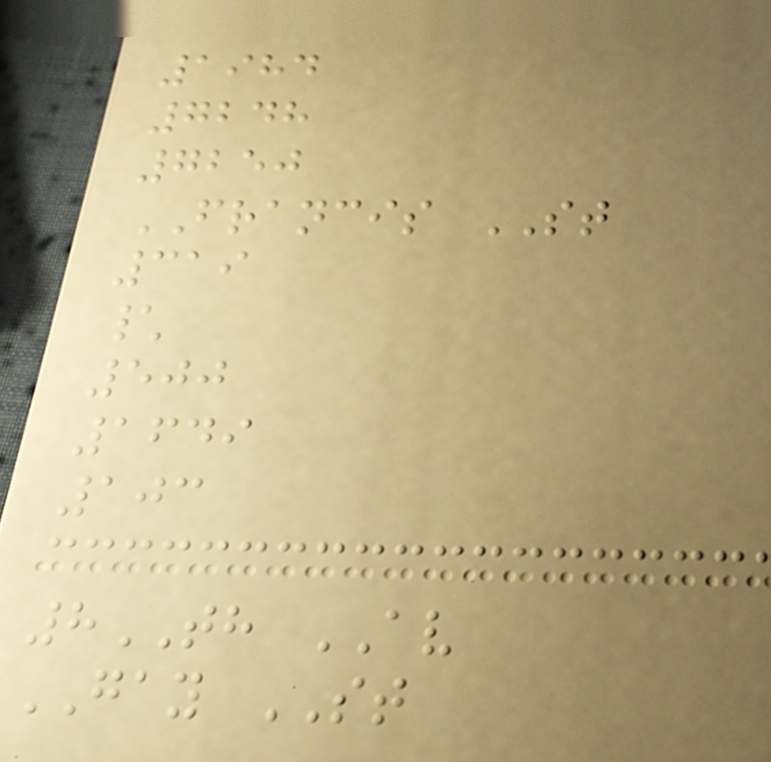1984
7248
7250
FRANCIS ST
319
\
500
1649
103
8TH AV
GAY ST
